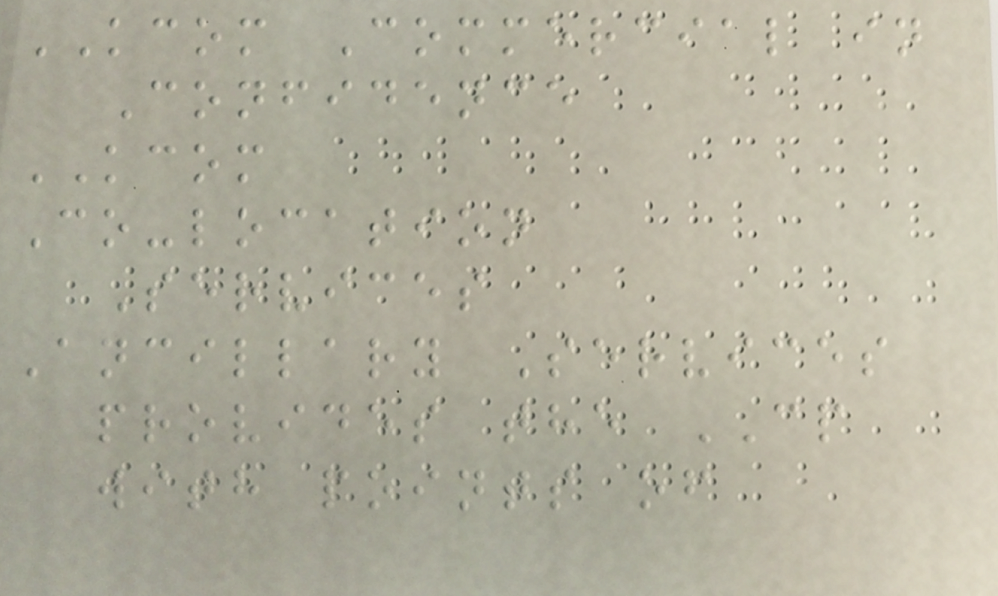KCOM Commercial in
Confidence
KCOM
Co-location
Services
Ancillary Services
provides the CP
with points of
